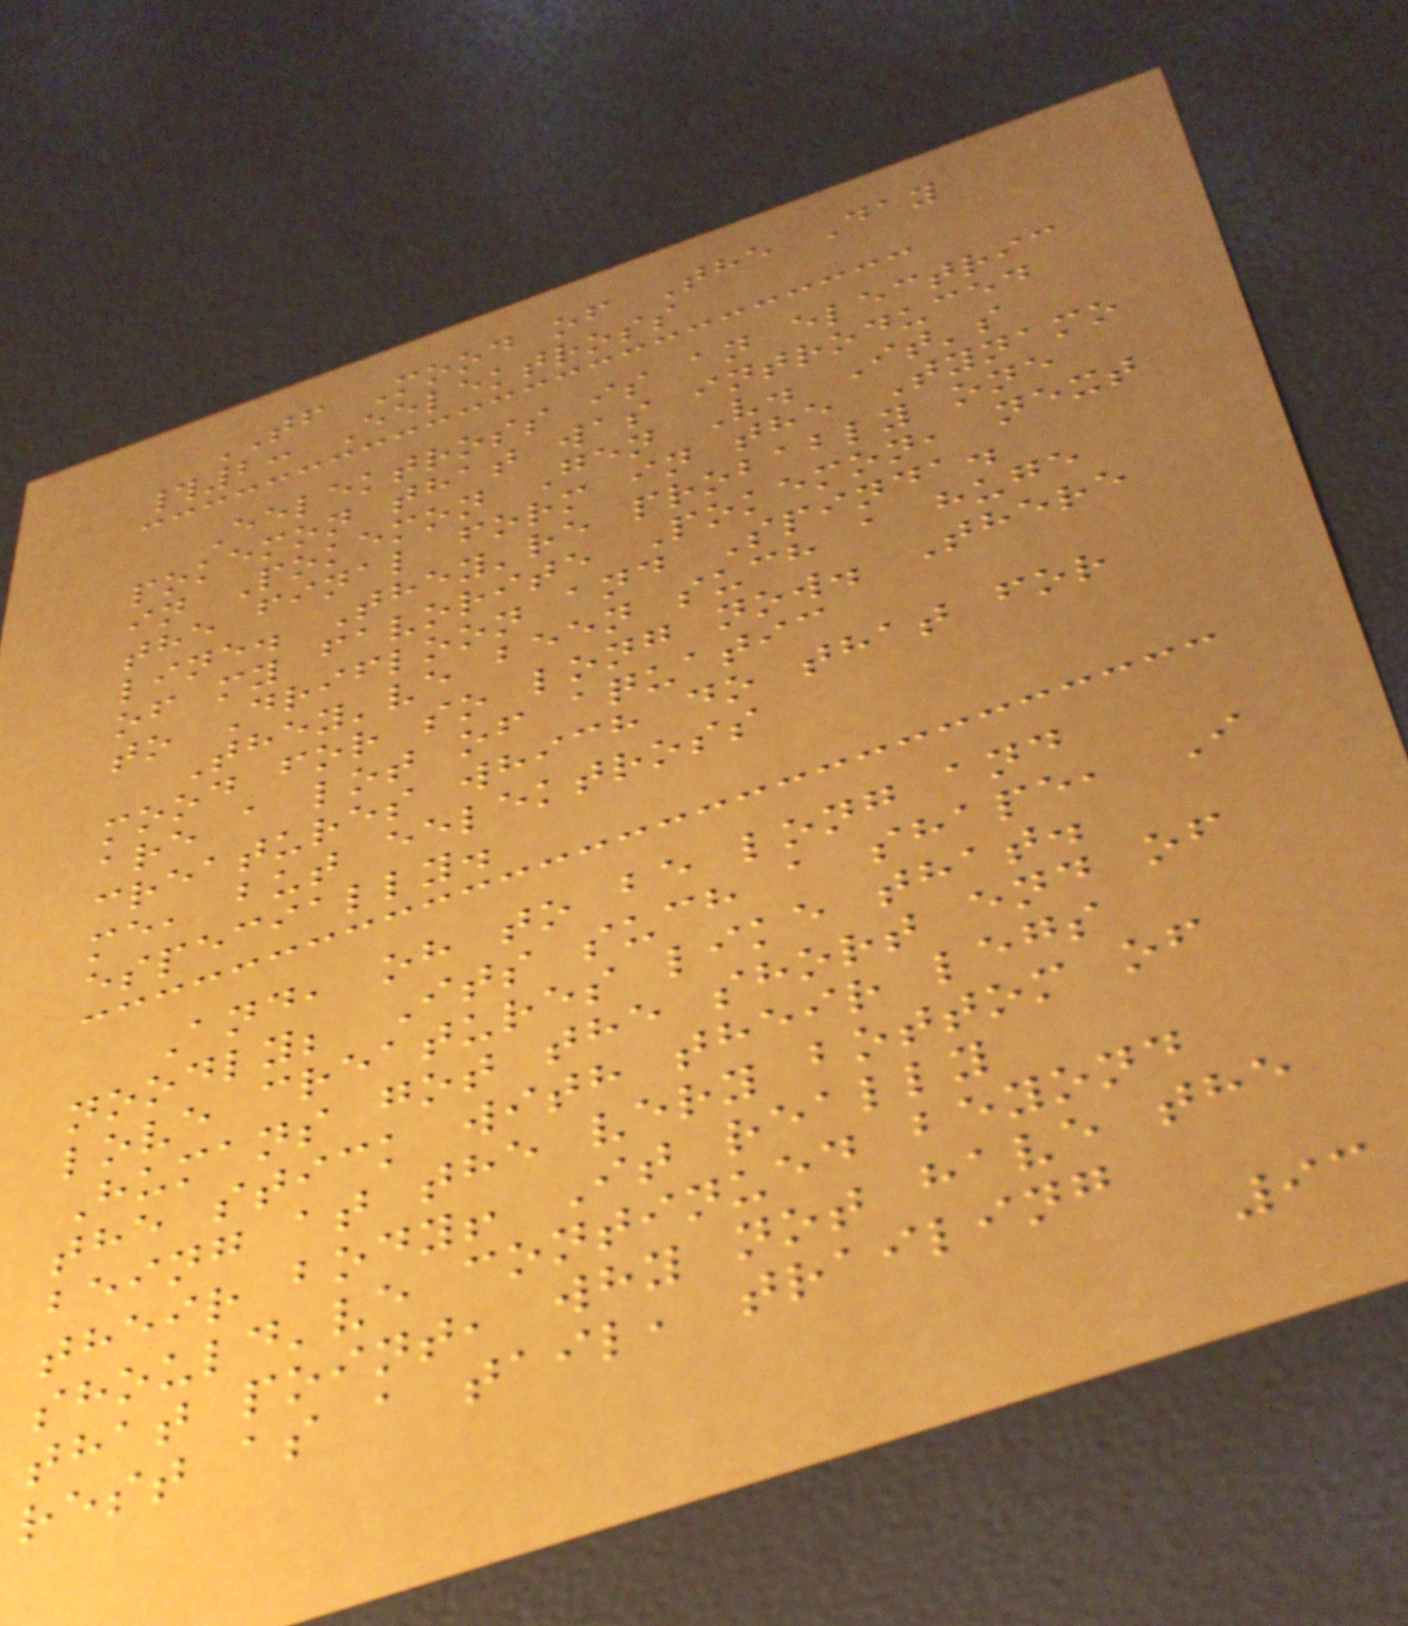TF Mood of The Day
#2: Eelektross
Eelektross is an electric
pokemon that was introduced
in Pokemon Gen V. It's
the final form in the Tynamo
line. They're probably one
of my favorite Pokemon, next
to Drifloon and Spinda.
They've been such a huge
mood for so long now. There
are a lot of aquatic
creatures which do that for
me, but eelektross
especially.
And, oh to be long and
noodly; Its such a shape, I
love creatures like that.
Humans got the short end of
the stick with their legs
being at the very bottom of
their body! It really
should've continued beyond
that point, why not have the
rest as a tail, trailing
93
